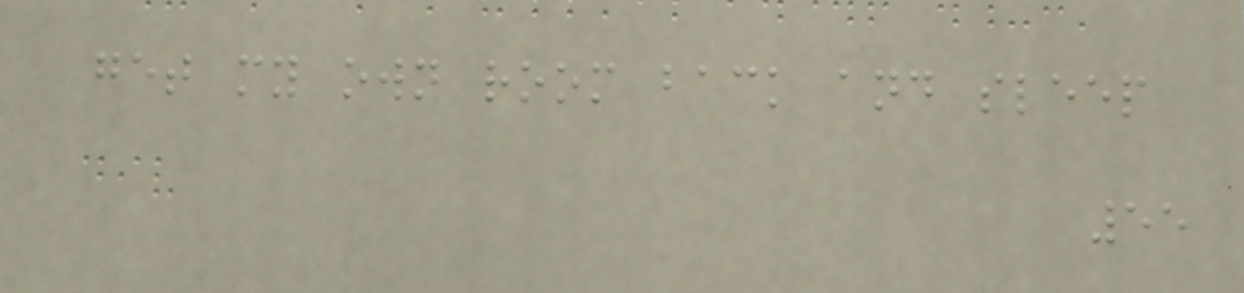get my own room back and sleep
55
